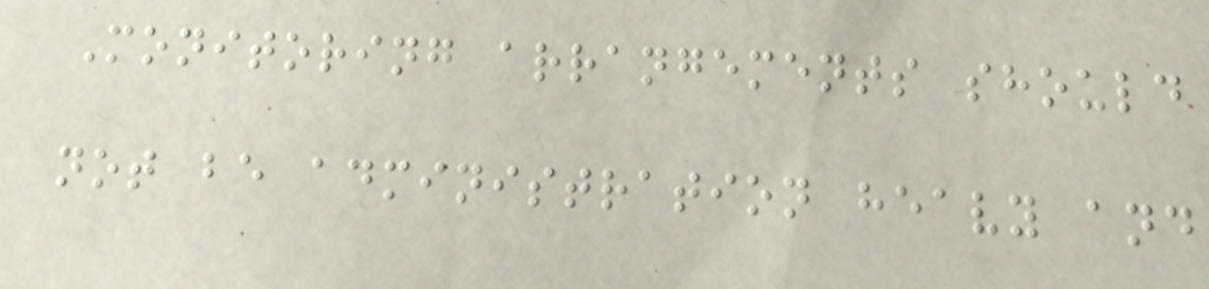Monitoring arrangements should
not be administration heavy and
